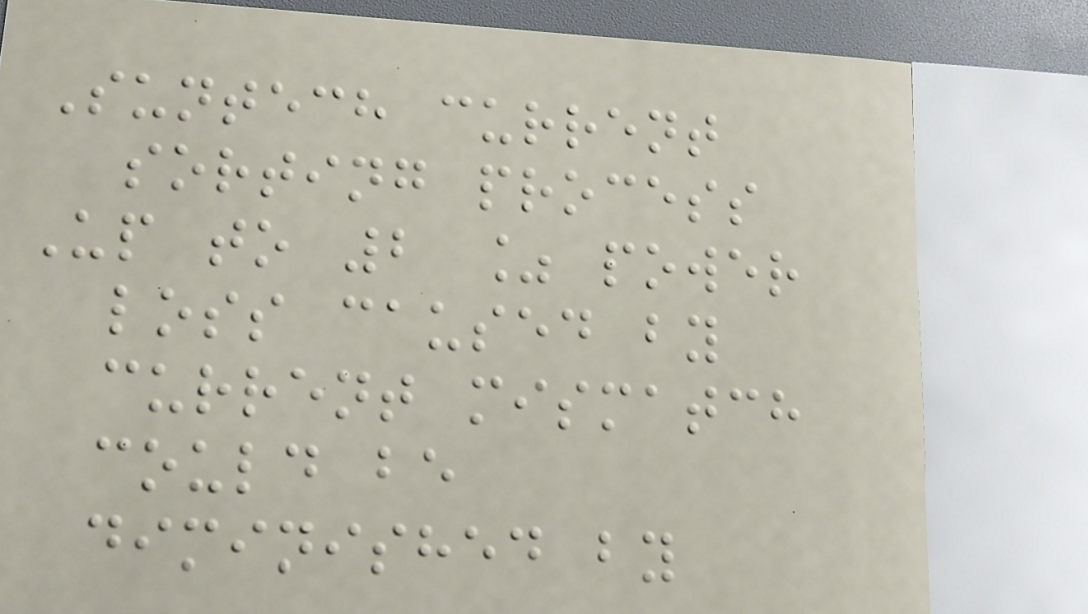Suntech current
sorting process
Up to 2 % power
loss caused by
current mismatch
could be
diminished by
